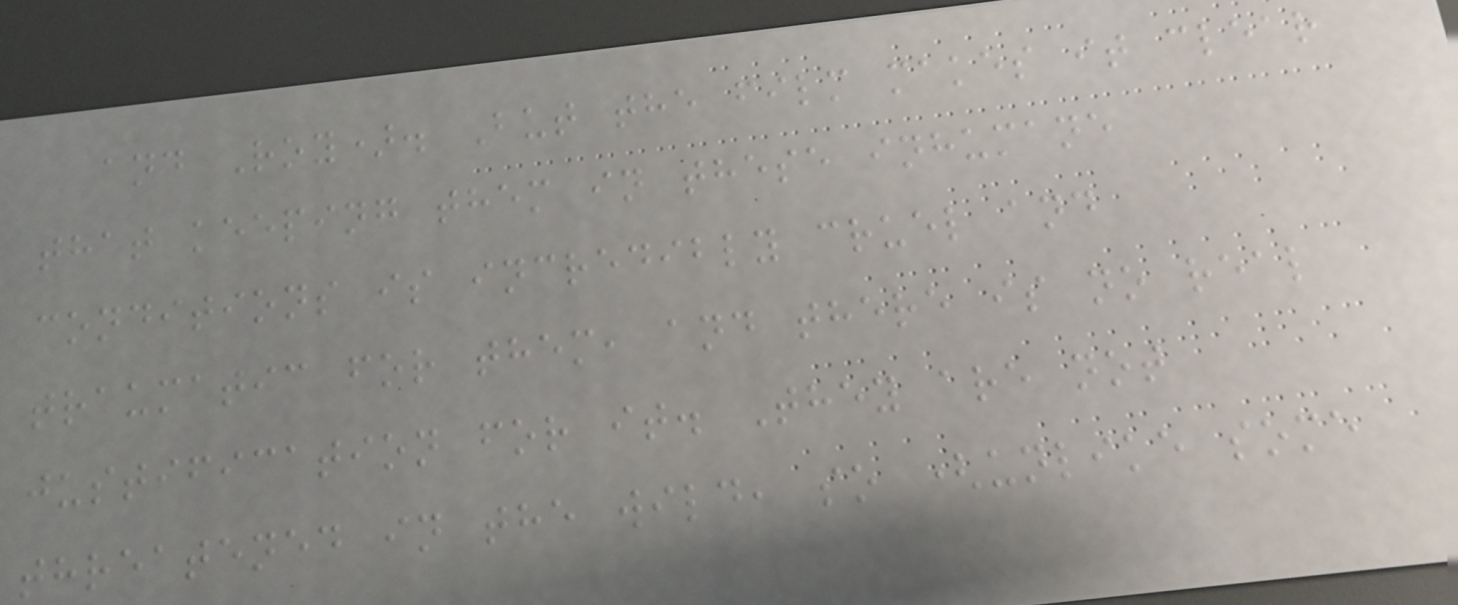and Roy). But the film makes it clear
that keeping them in these inhumane
conditions is incredibly cruel and
traumatic for them, and there is no real
justification for it. They are not
threatened in the wild, so (unlike some
